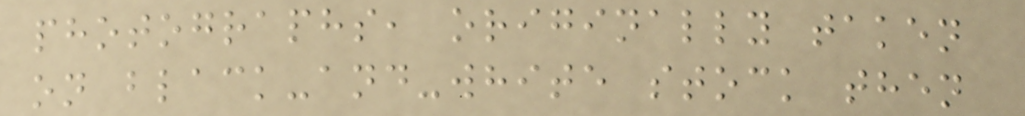photographs, originally taken
on black-and-white stock then
